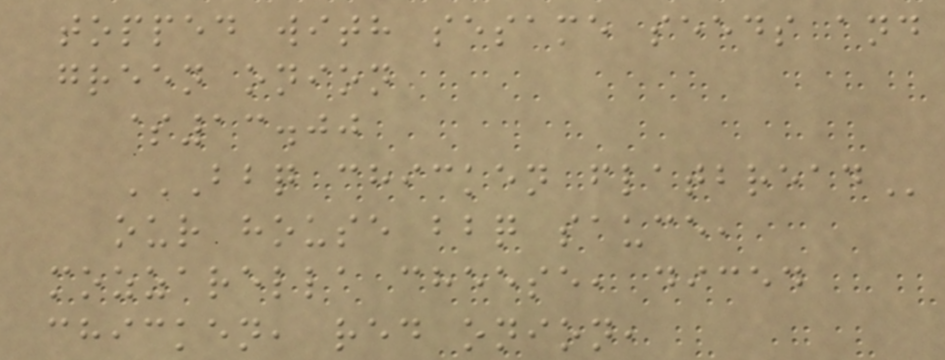topped with sesame seeds and
green onion
$13.00
BBQ CHICKEN FLATBREAD
our house bbq sauce,
mozzarella cheese, diced
chicken, red onion,
